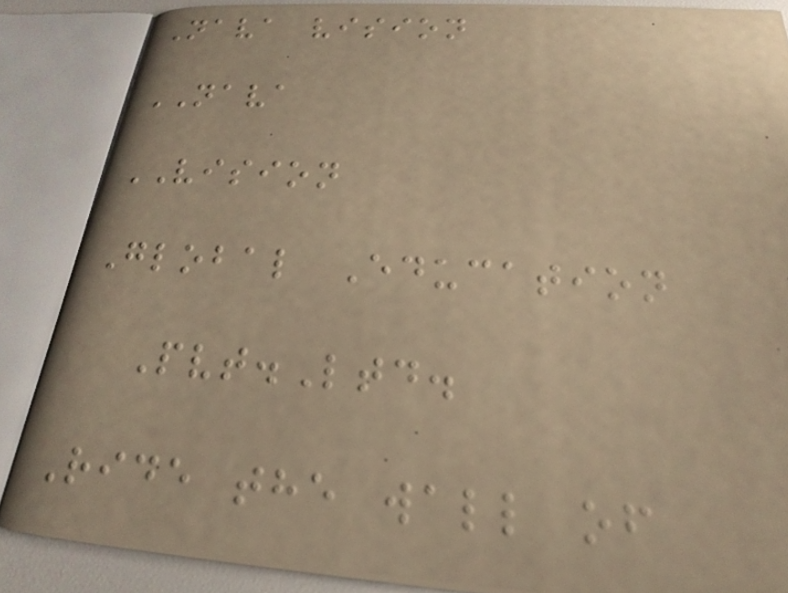Nava vision
NAVA
VISION
Global Education
Pvt.Ltd.
Ride the wall of
